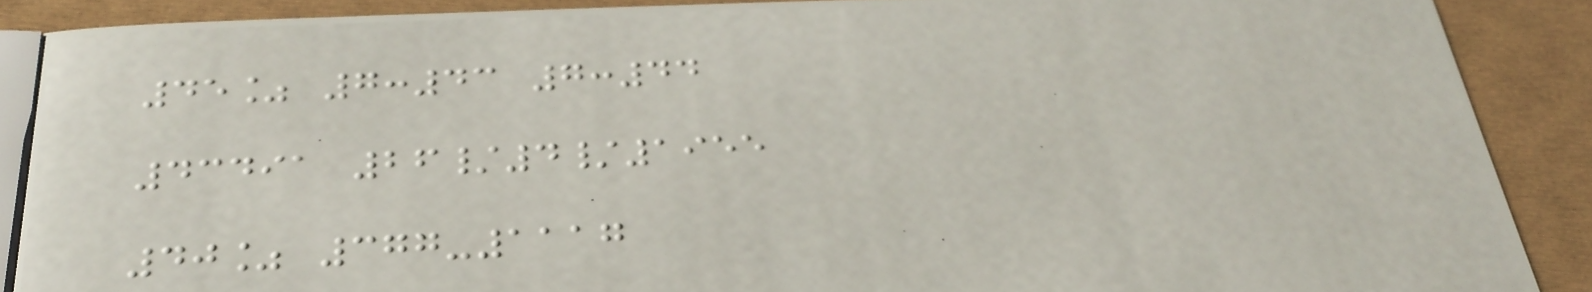45% 7:43 7:44
43491 26/4/1955
40% 377-1117
